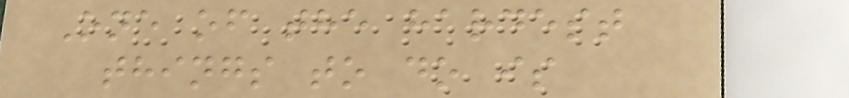One of the hardest
things to do is
